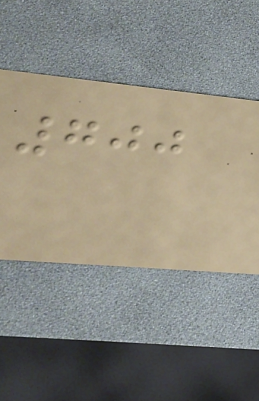700
